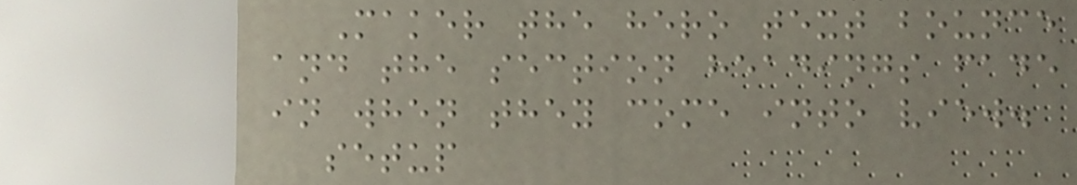Maker the hero text bounce
and the section headings fade
in when they come into view.
setup
